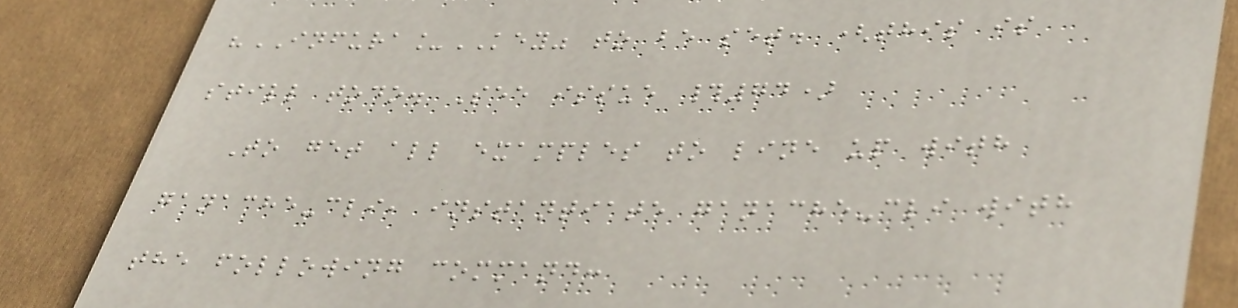"INFURA_KEY" to be set. (this is
still todo. See issue #74)
To get all examples to line up with
ganache-cli, instantiate ganache-cli with
the following command:
